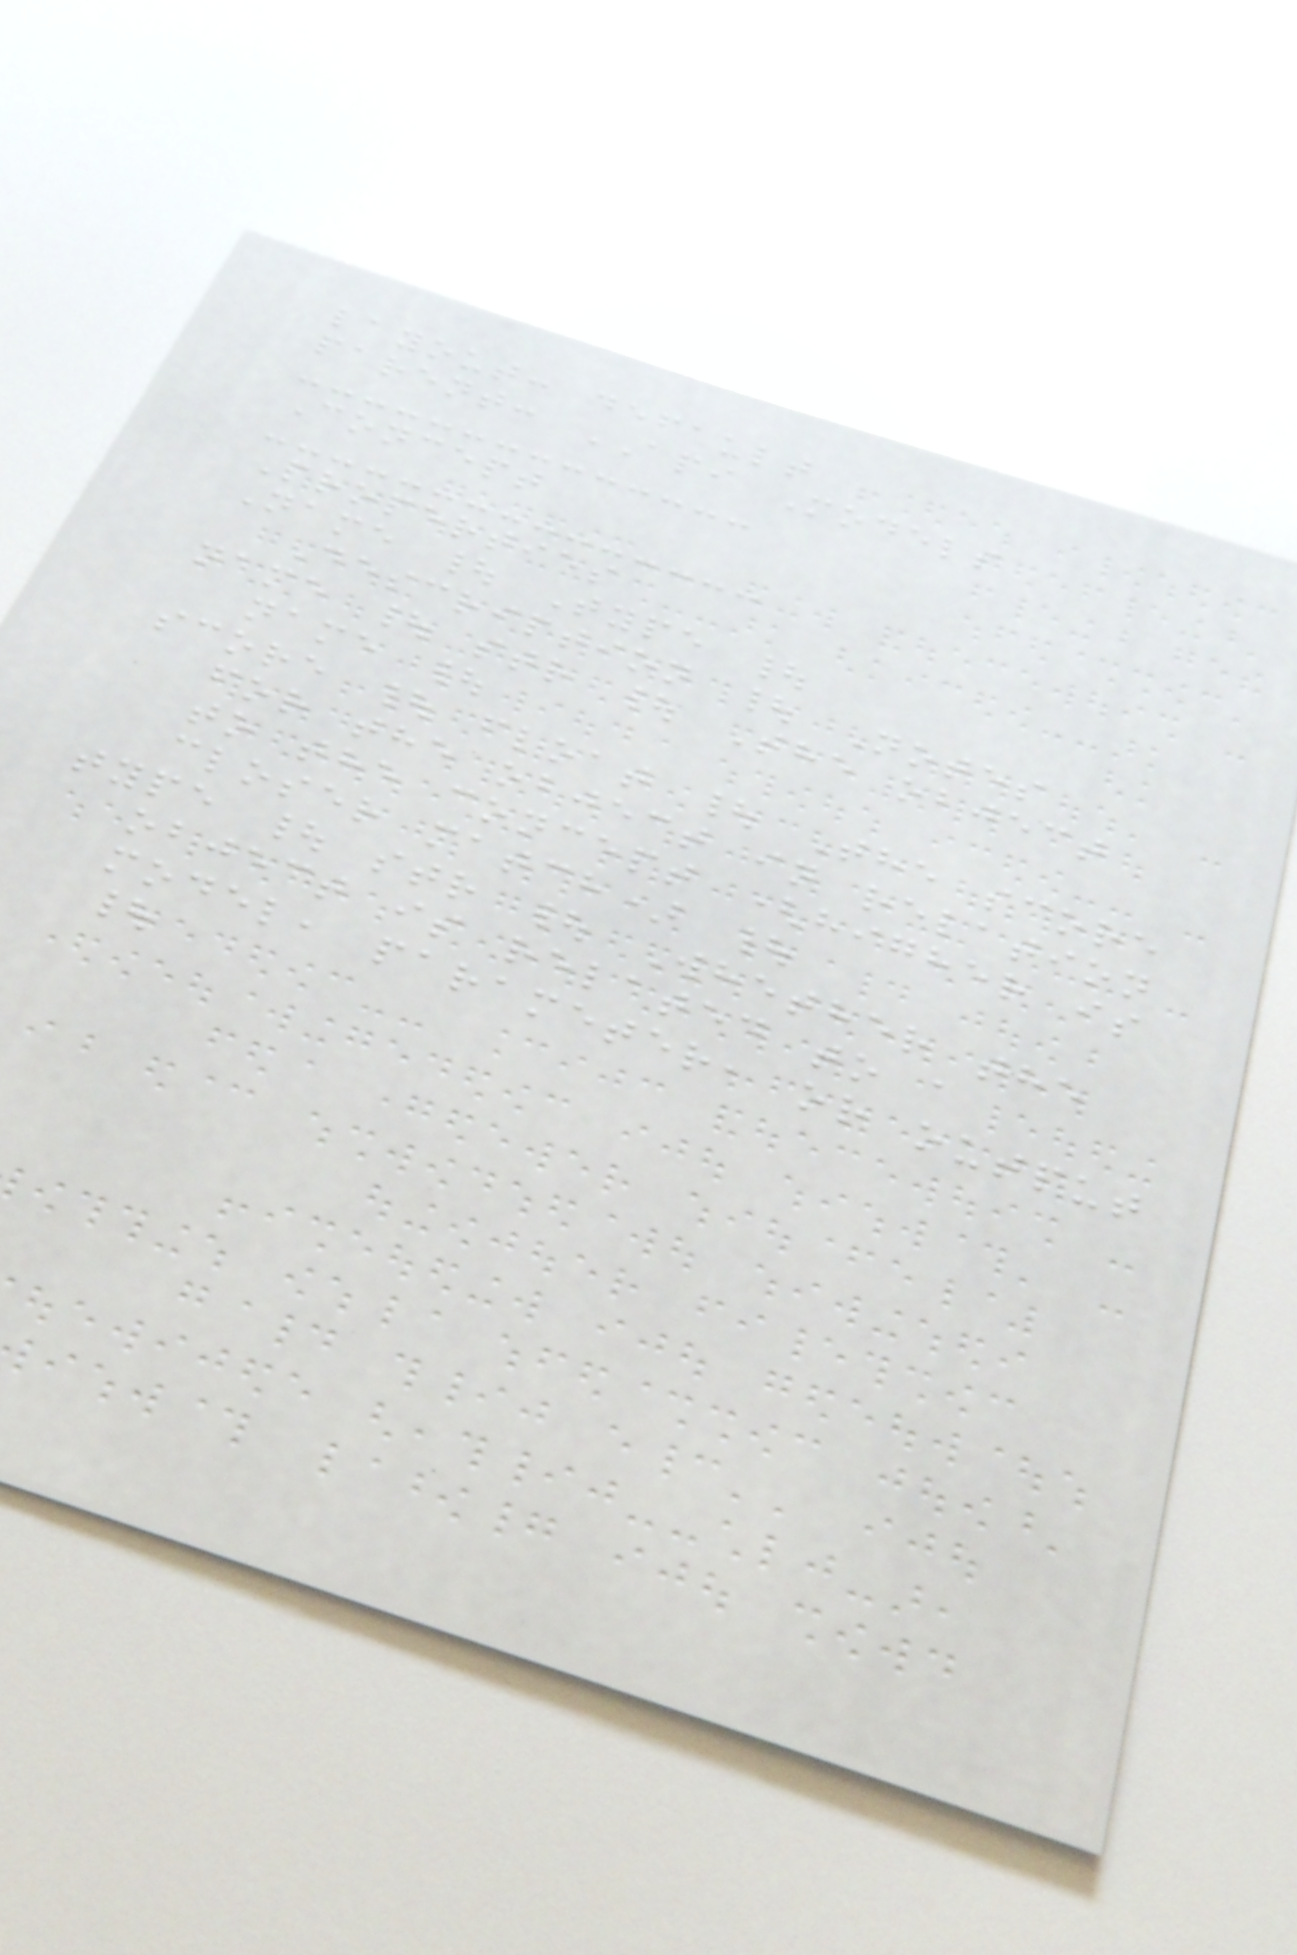layout: default
parent: API Models
Concept
Properties
Name | Type |
Description | Notes
name | str | The object
name |
score | float | The score
for the object in relation
to the concept (higher is
closer match) |
type | str | Whether the
object is related to a
model, parameter, or output
|
